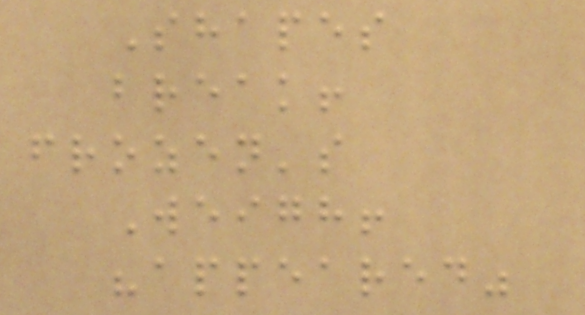Shapes
break!
frozen's
Weigh!
"appeared"
